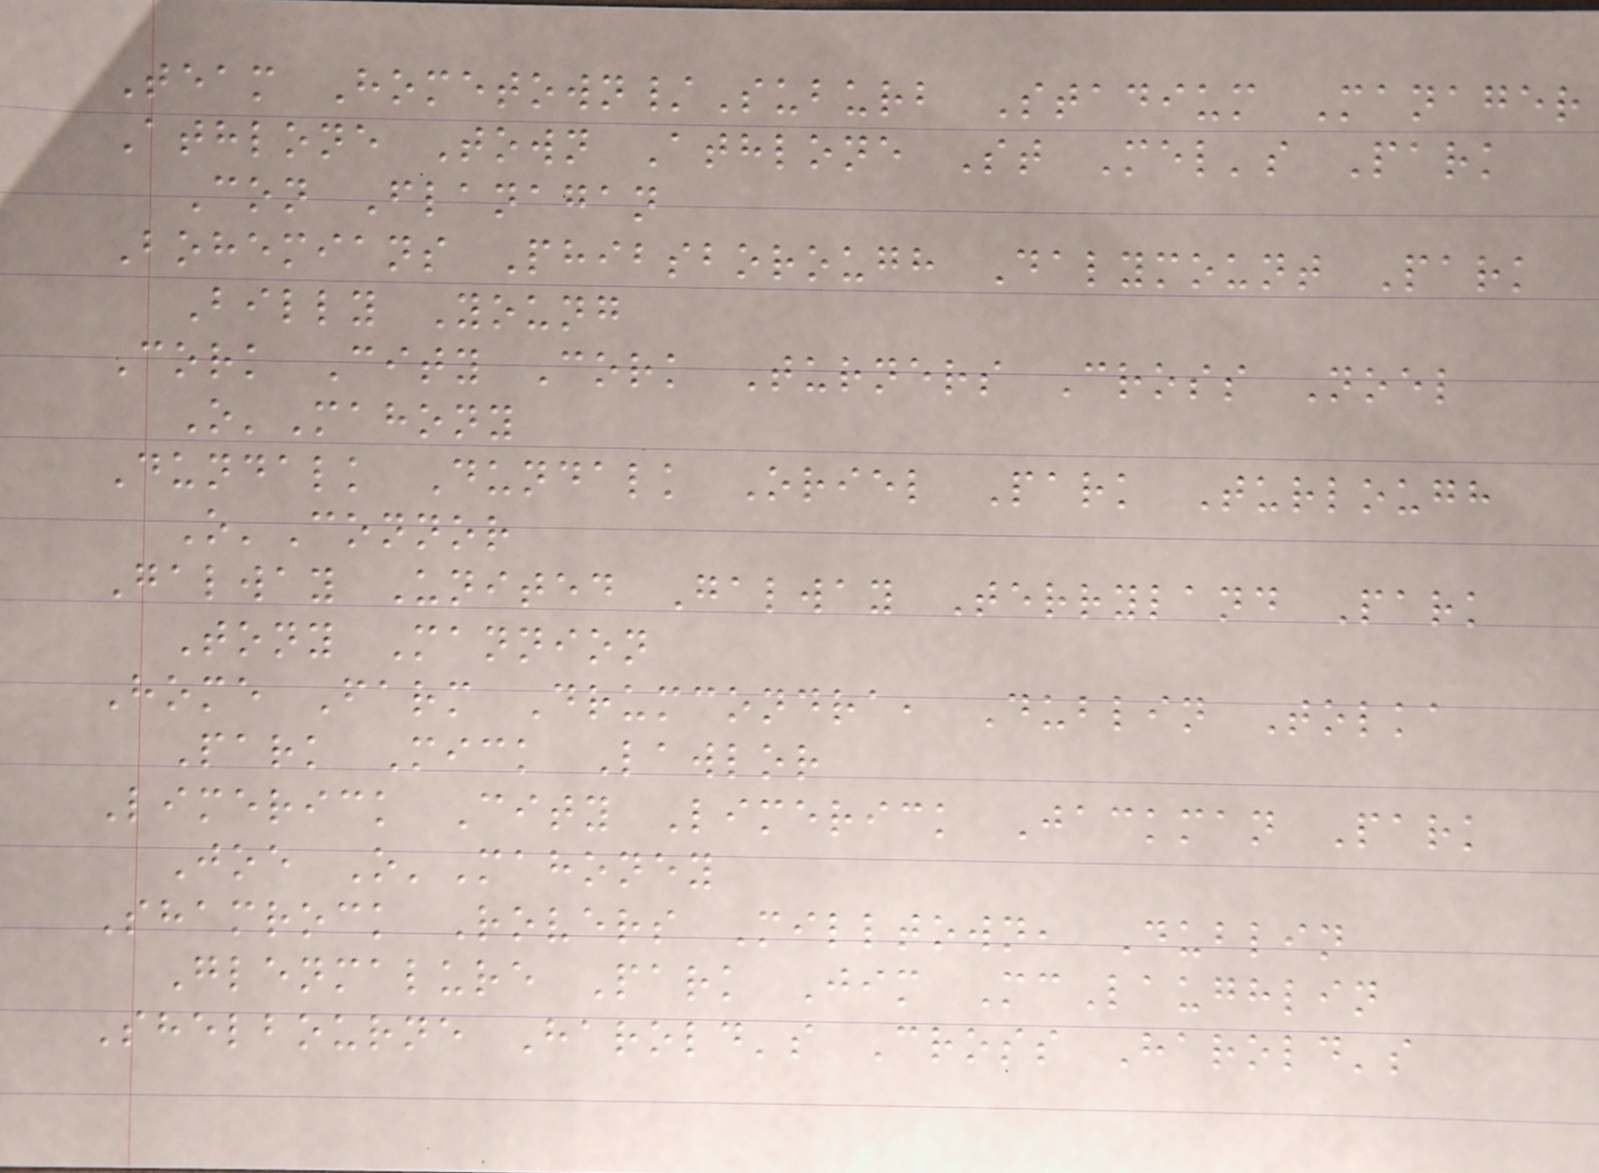Team Hometown/Suburb Stadium Manager
Athlone Town Athlone St Mel's Park
Con Flanagan
Bohemians Phibsborough Dalymount Park
Billy Young
Cork City Cork Turners Cross Noel
O'Mahony
Dundalk Dundalk Oriel Park Turlough
O'Connor
Galway United Galway Terryland Park
Tony Mannion
Home Farm Drumcondra, Dublin Tolka
Park Mick Lawlor
Limerick City Limerick Jackman Park
Joe O'Mahoney
Shamrock Rovers Milltown, Dublin
Glenmalure Park Jim McLaughlin
Shelbourne Harold's Cross Harold's
